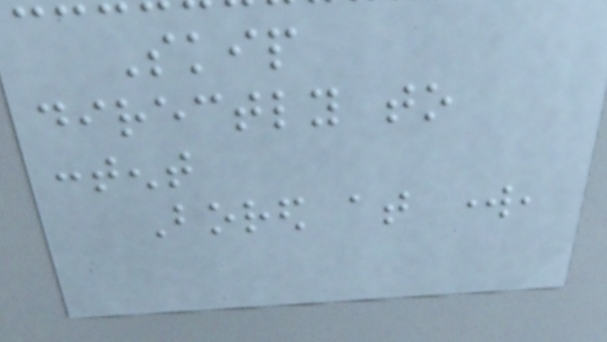Skip
directly to
content
Bored at work,
